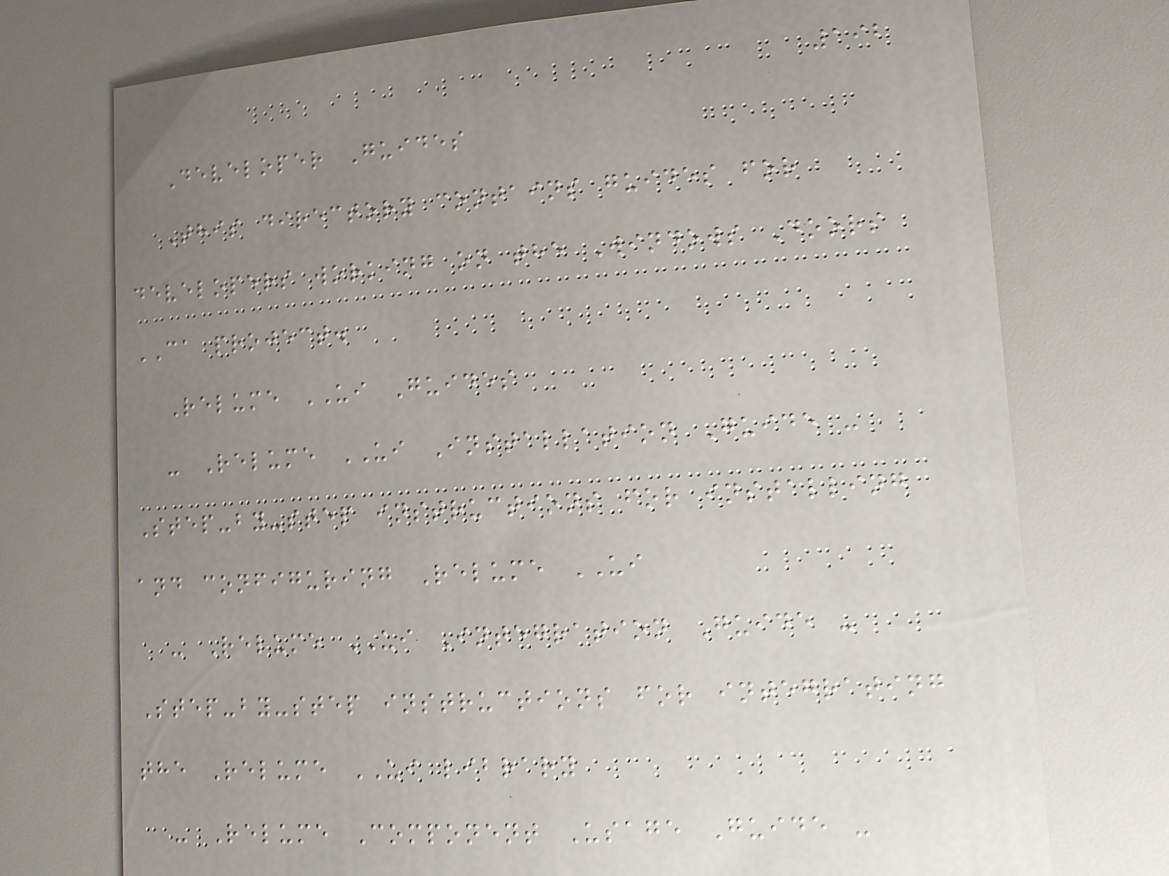192
Developer Guides
This directory contains guides for
developers working on the Windows Doors
CA project.
Relume UI Guides
- Relume UI Installation Guide -
Step-by-step instructions for installing
and configuring Relume UI
- Relume UI Integration Guide -
Step-by-step instructions for integrating
the Relume UI library
- Relume Component Usage Guide -
